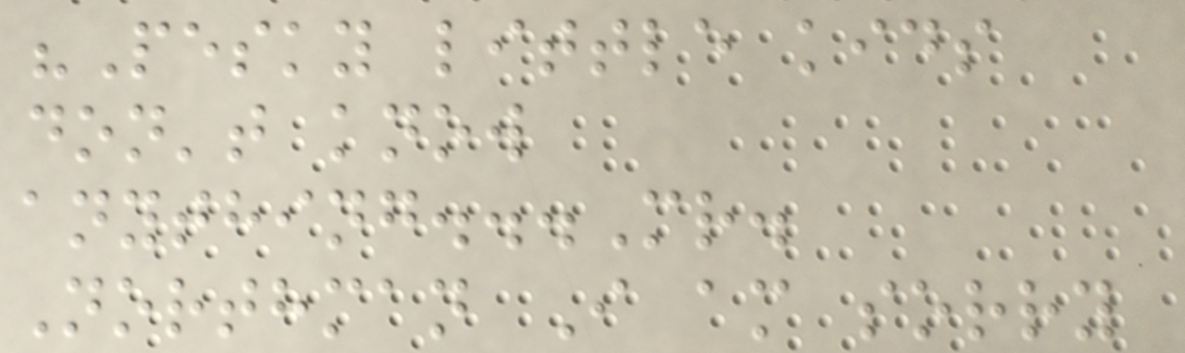"Pesky little kids
don't know
anything...Mr.
Northman I am sorry
